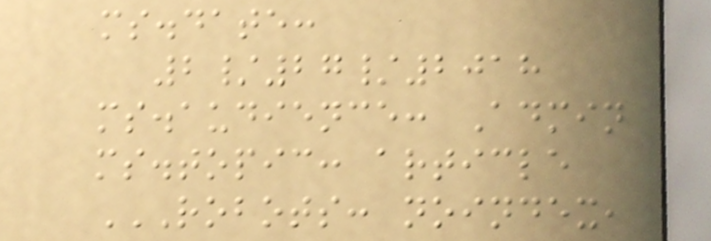ms.date:
2/27/2018
ms.audience: Admin
ms.topic: article
ROBOTS: NOINDEX,
